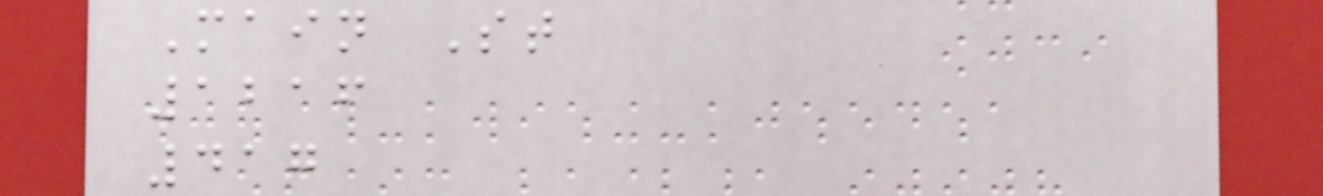Main St
1216
417
